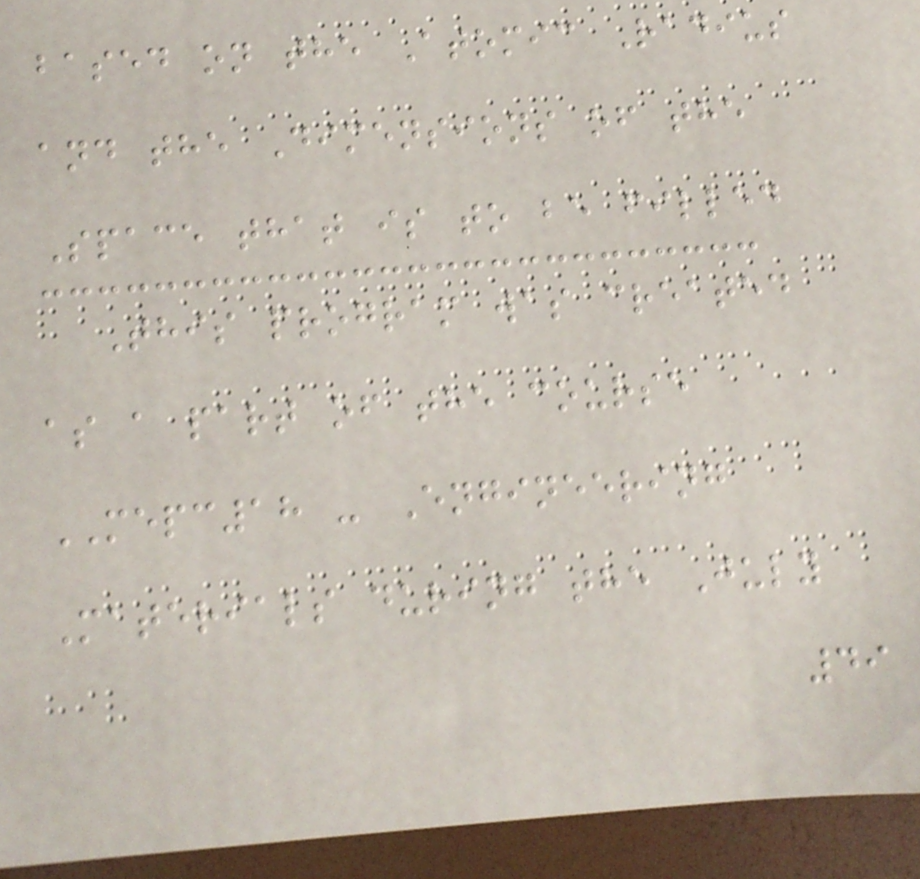based on the Atomic Radius
and the Dimensions of the
Space that is to be filled
This program was created
as a part of the course
MEPC18 - Engineering
Materials during the July
49
